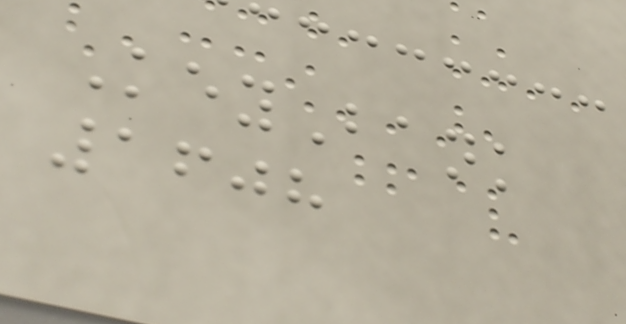KeyBank
1608
